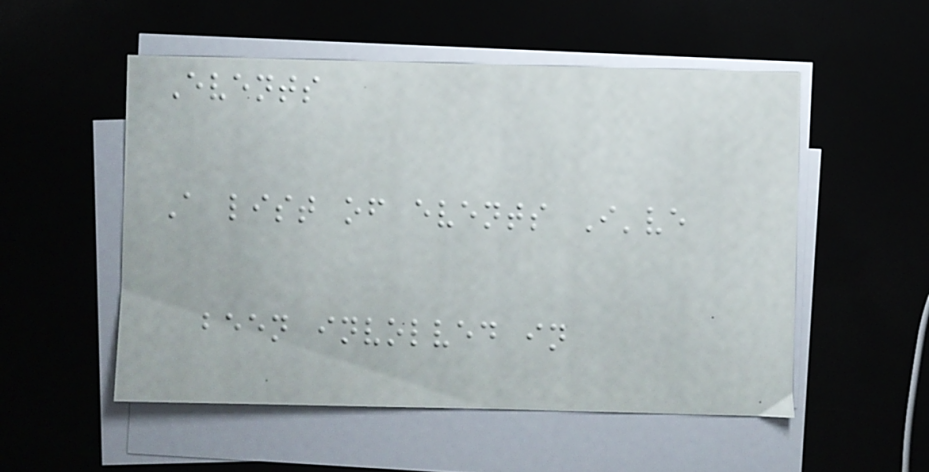Events
A list of events I've
been involved in
